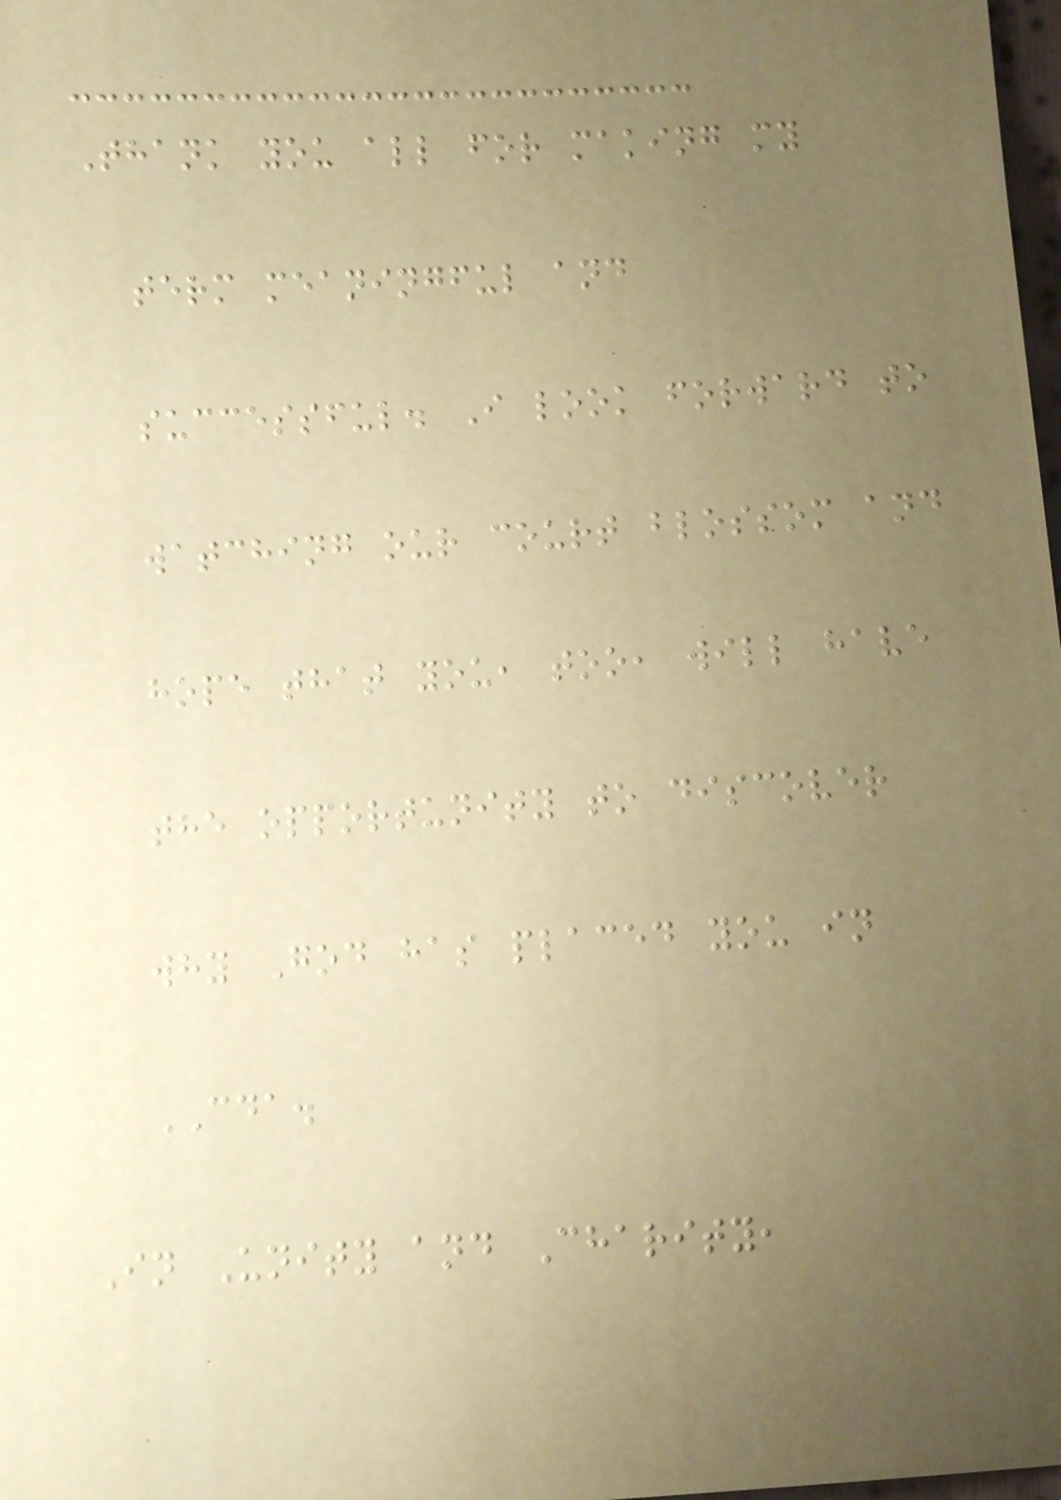Thank you all for making my
term meaningful and
successful. I look forward to
watching our court blossom and
hope that you, too, will have
the opportunity to discover
why God has placed you in
CDA.
In Unity and Charity,
